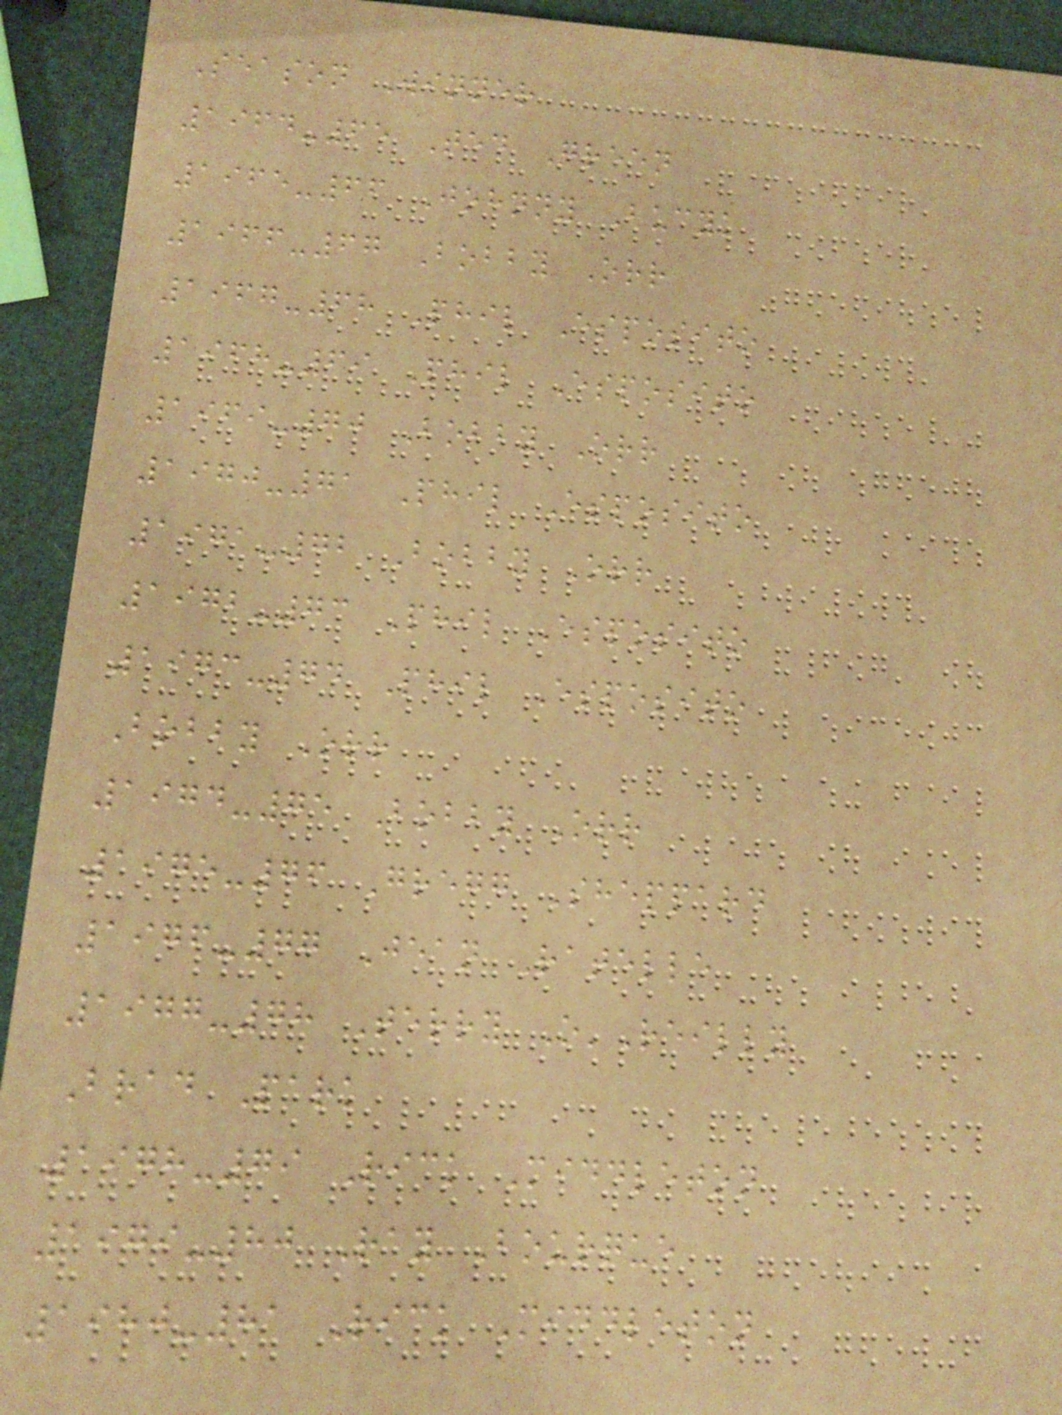Season Winner
1964-65 Ted Green
1965-66 Johnny Bucyk
1966-67 Bobby Orr
1967-68 Phil Esposito
1968-69 Phil Esposito
1969-70 Bobby Orr
1970-71 Phil Esposito
1971-72 Bobby Orr
1972-73 Phil Esposito
1973-74 Phil Esposito
Bobby Orr
1974-75 Bobby Orr
1975-76 Gregg Sheppard
1976-77 Jean Ratelle
1977-78 Terry O'Reilly
Brad Park
1978-79 Rick Middleton
1979-80 Ray Bourque
1980-81 Rick Middleton
